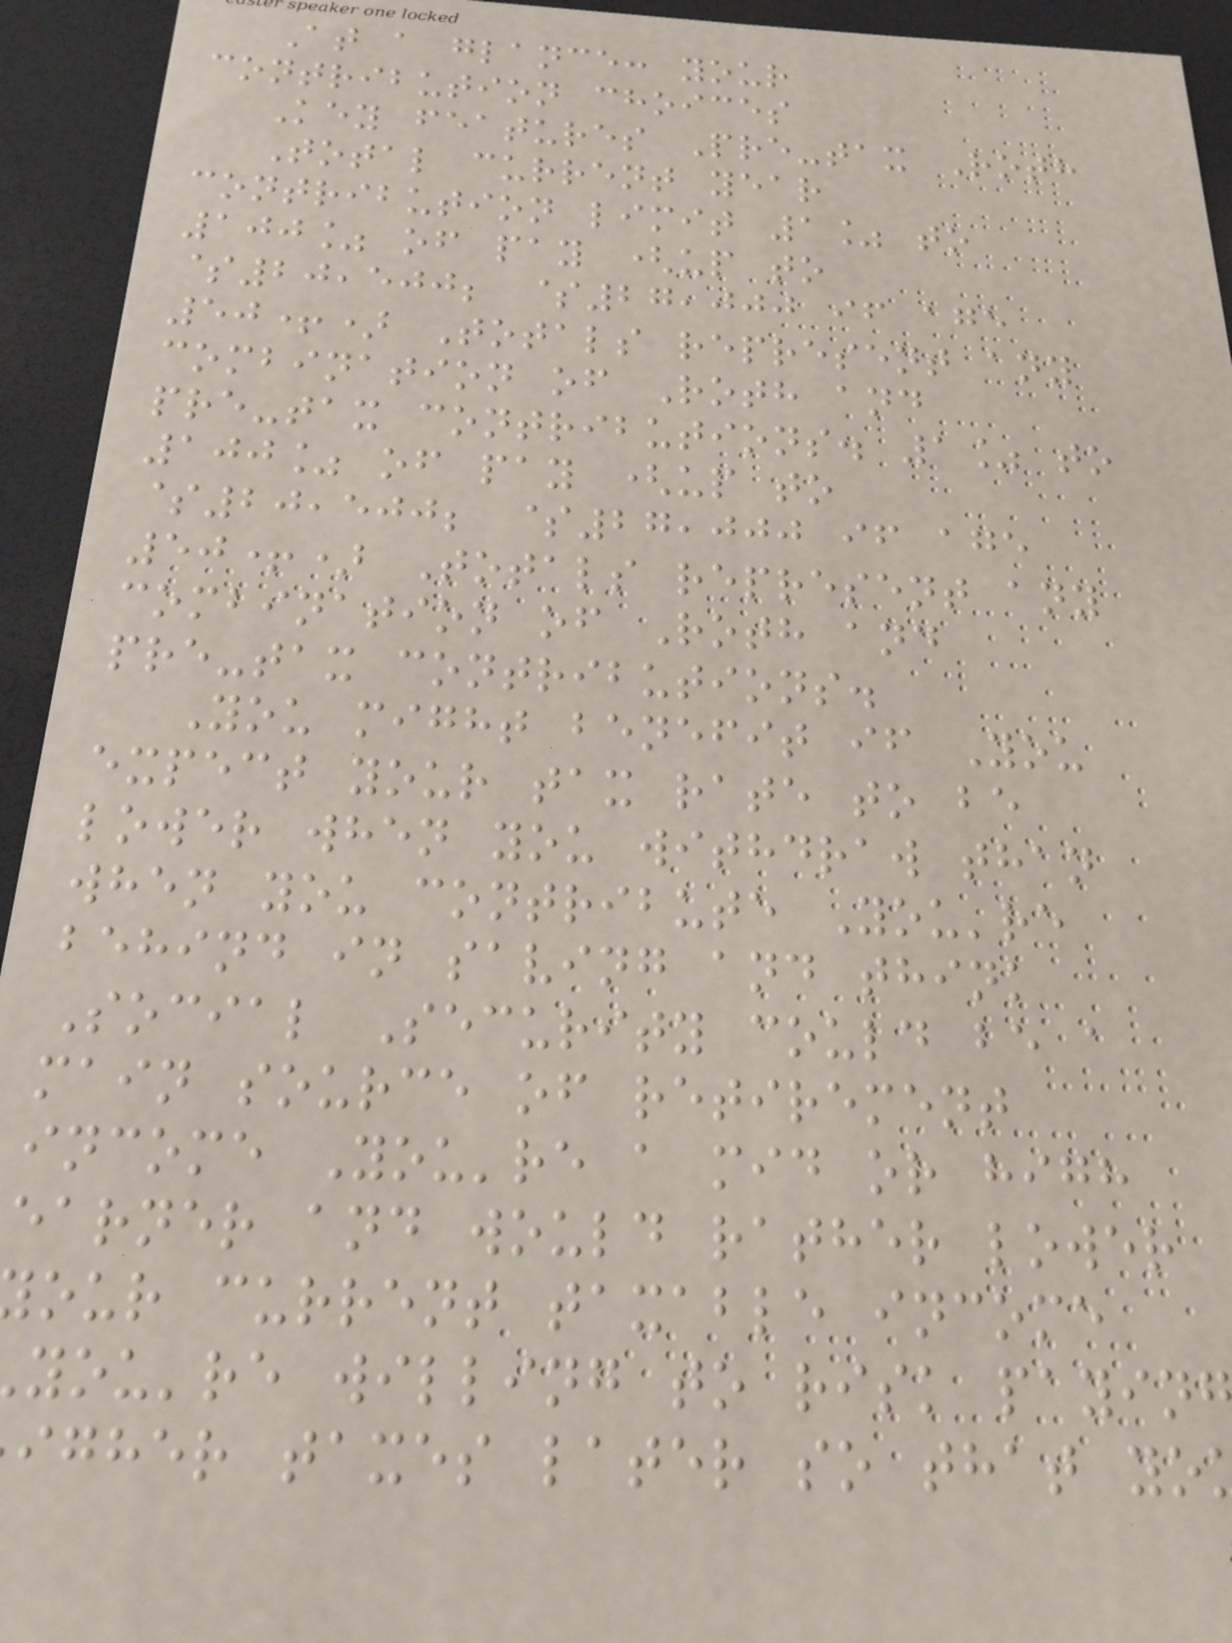At a glance: your
contribution choices
Key features Pre-tax Roth
Total current year
contribution limit 1% to
100% of pay (up to
$20,500; $27,000 if age
50+) Totals represent any
combination of Roth and
pre-tax contributions. 1% to
100% of pay (up to
$20,500; $27,000 if age
50+) Totals represent any
combination of Roth and
pre-tax contributions.
You might benefit if You
expect your tax rate to be
lower when you withdraw than
when you contribute You're
behind in saving and think
Social Security could be a
main source of retirement
income You're a mid or high
earner and would rather lower
our current taxable income
you're willing to risk payin
igher taxes later so that yo
